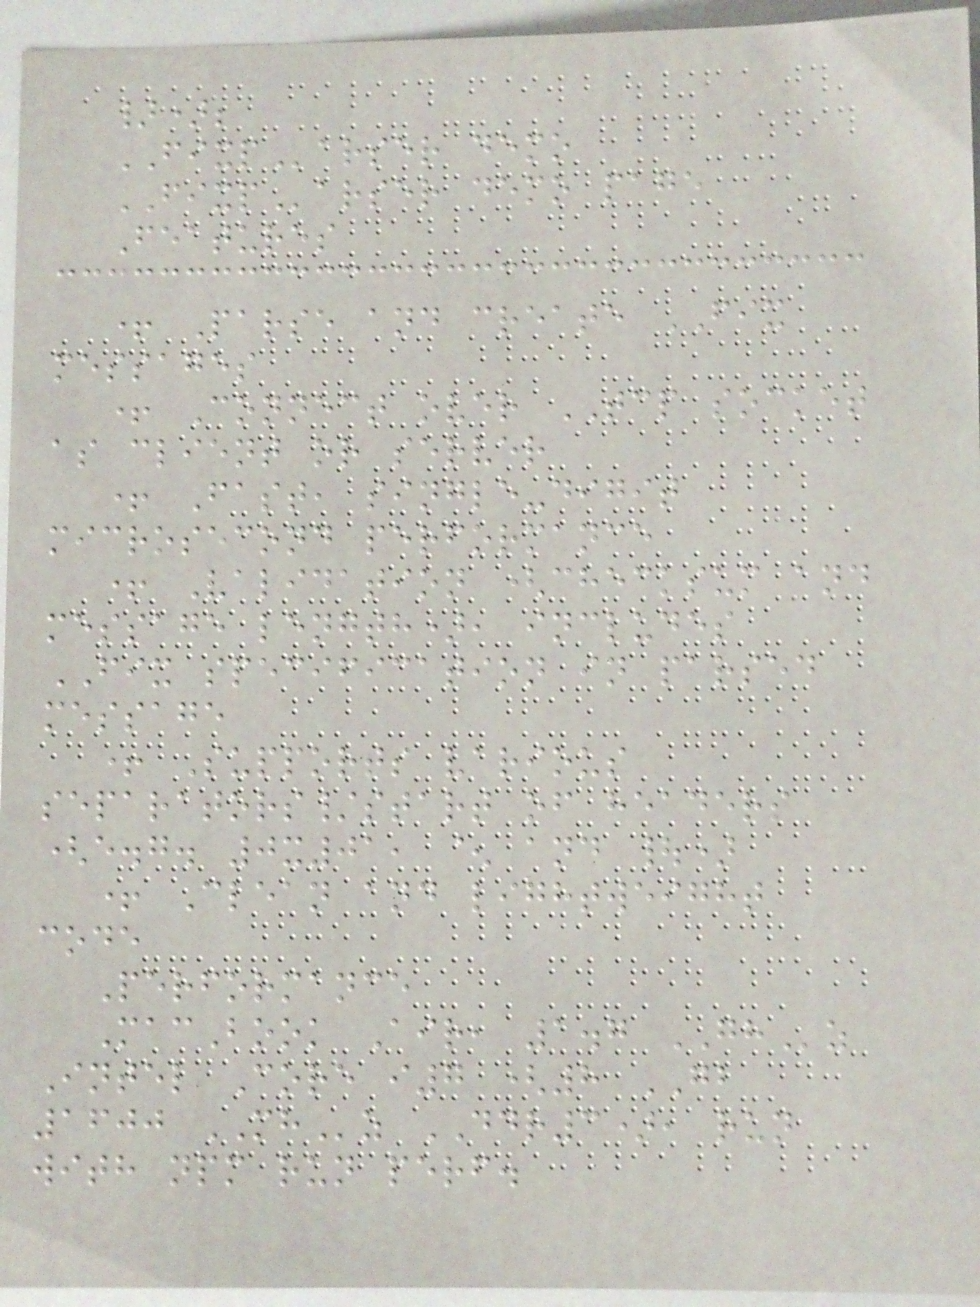});
FIXParser demo
FIXParser demo page
Features
+ Parse and create FIX
messages
+ Connect over TCP socket
as client or server
+ Fast, single-digit
microsecond performance
+ Validation (checksum and
message length), includes
FIX specification in parsed
message
+ Supports various
separators/start of headers
(e.g. 0x01, ^ and |)
+ Clean and lightweight
code
Performance
MacBook Air, 1.7 GHz
Intel Core i7 (8 GB
1600 MHz DDR3), run
with npm run perf.
